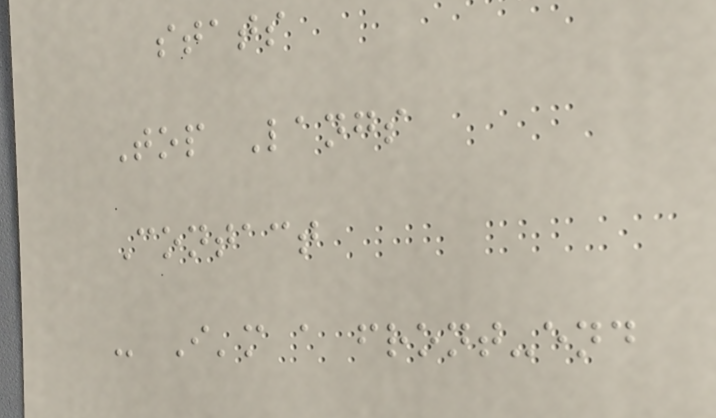stats
Top Langs
Contact
- I'm a front-end
